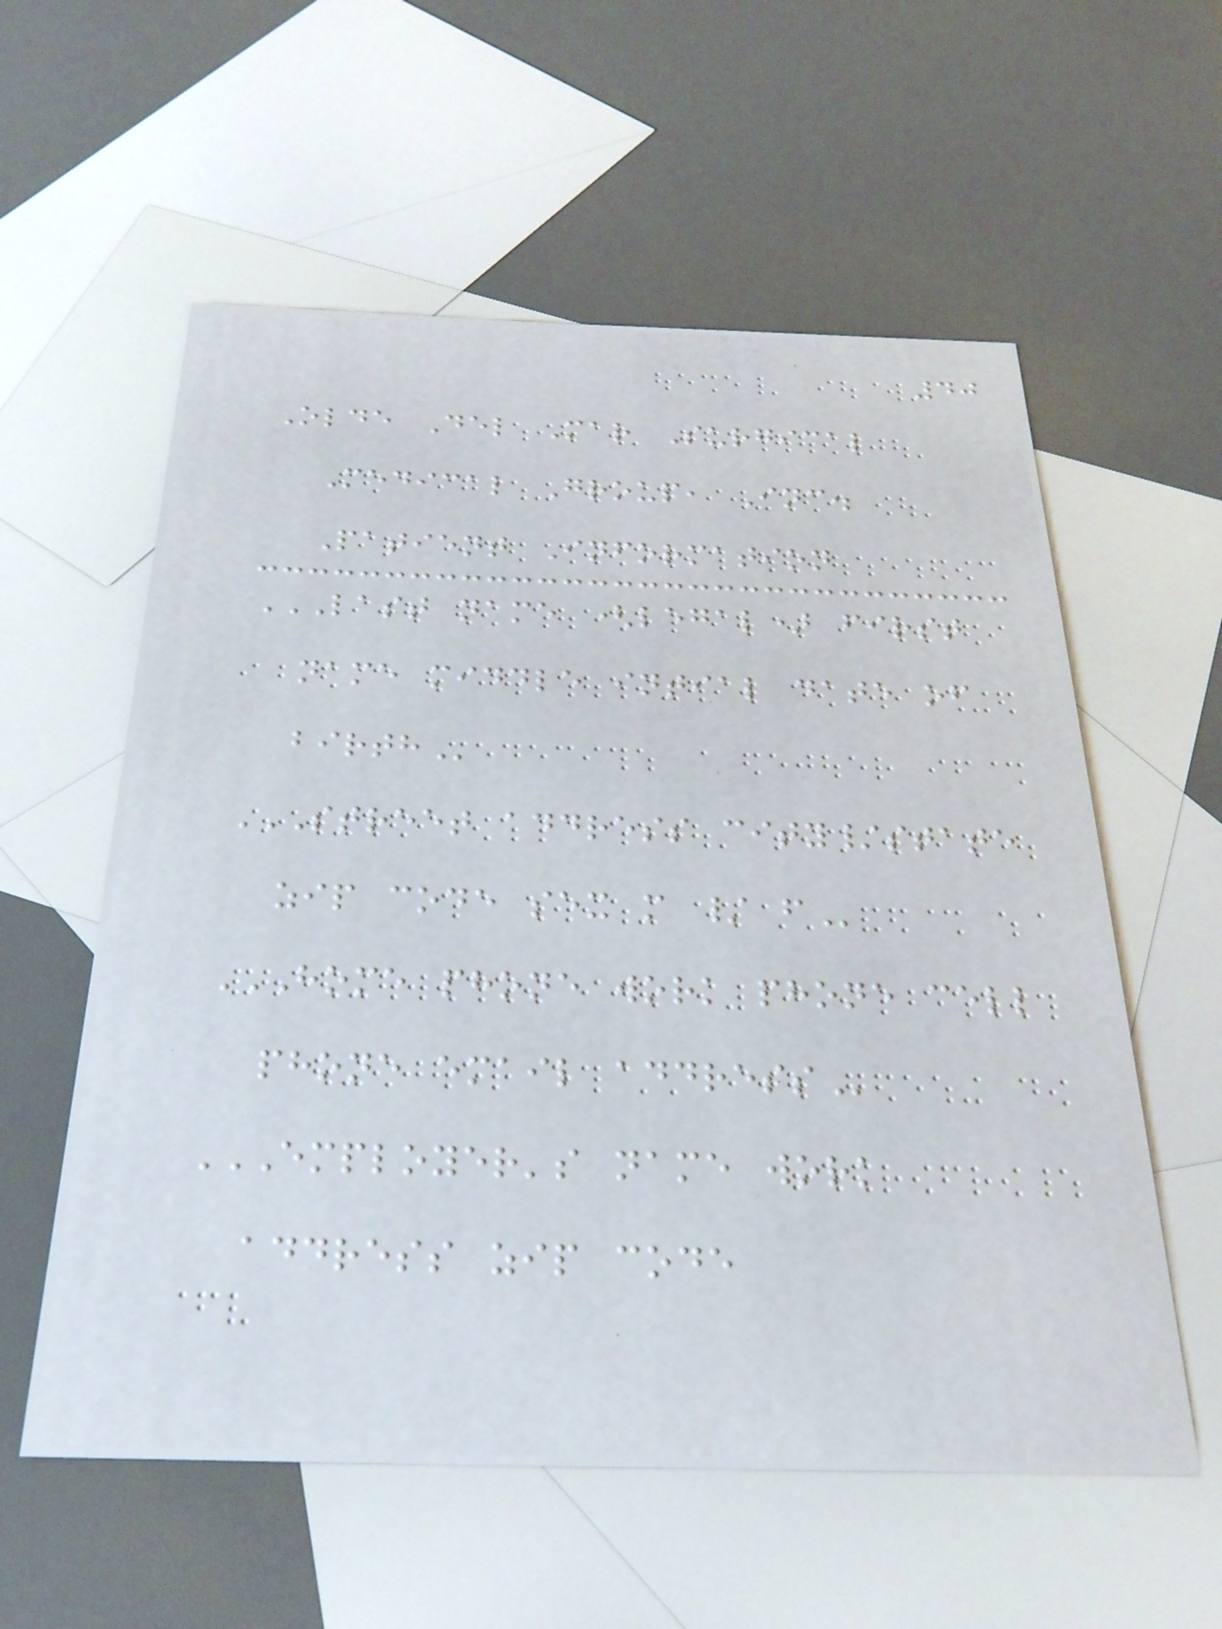40
Olde Del Mar Surgical
Medical Group, Inc.
Patient Information
LAST NAME (LEGAL) FIRST
NAME MIDDLE INTIAL DATE OF
BIRTH
STREET ADDRESS CITY/STATE
ZIP CODE SEX M / F
HOME PHONE WORK PHONE CELL
PHONE EMAIL ADDRESS
EMPLOYER'S NAME WORK
ADDRESS ZIP CODE
